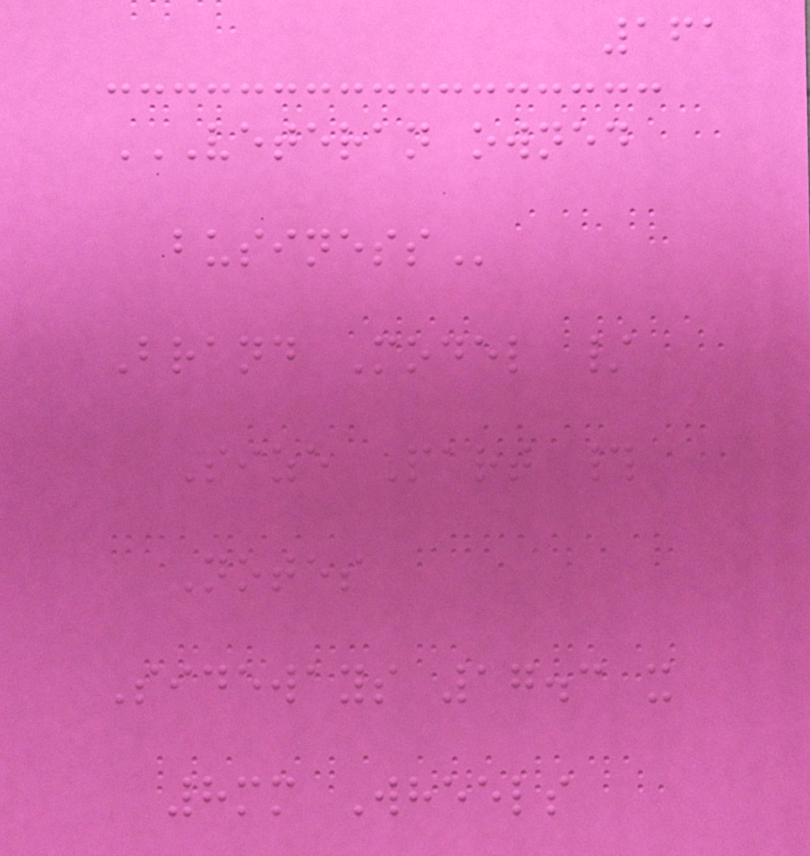161
VETERAN OWNED
BUSINESS
Brand Model /
Size Part #
Notes
Sideways 17.3 x
8mm Wheels
